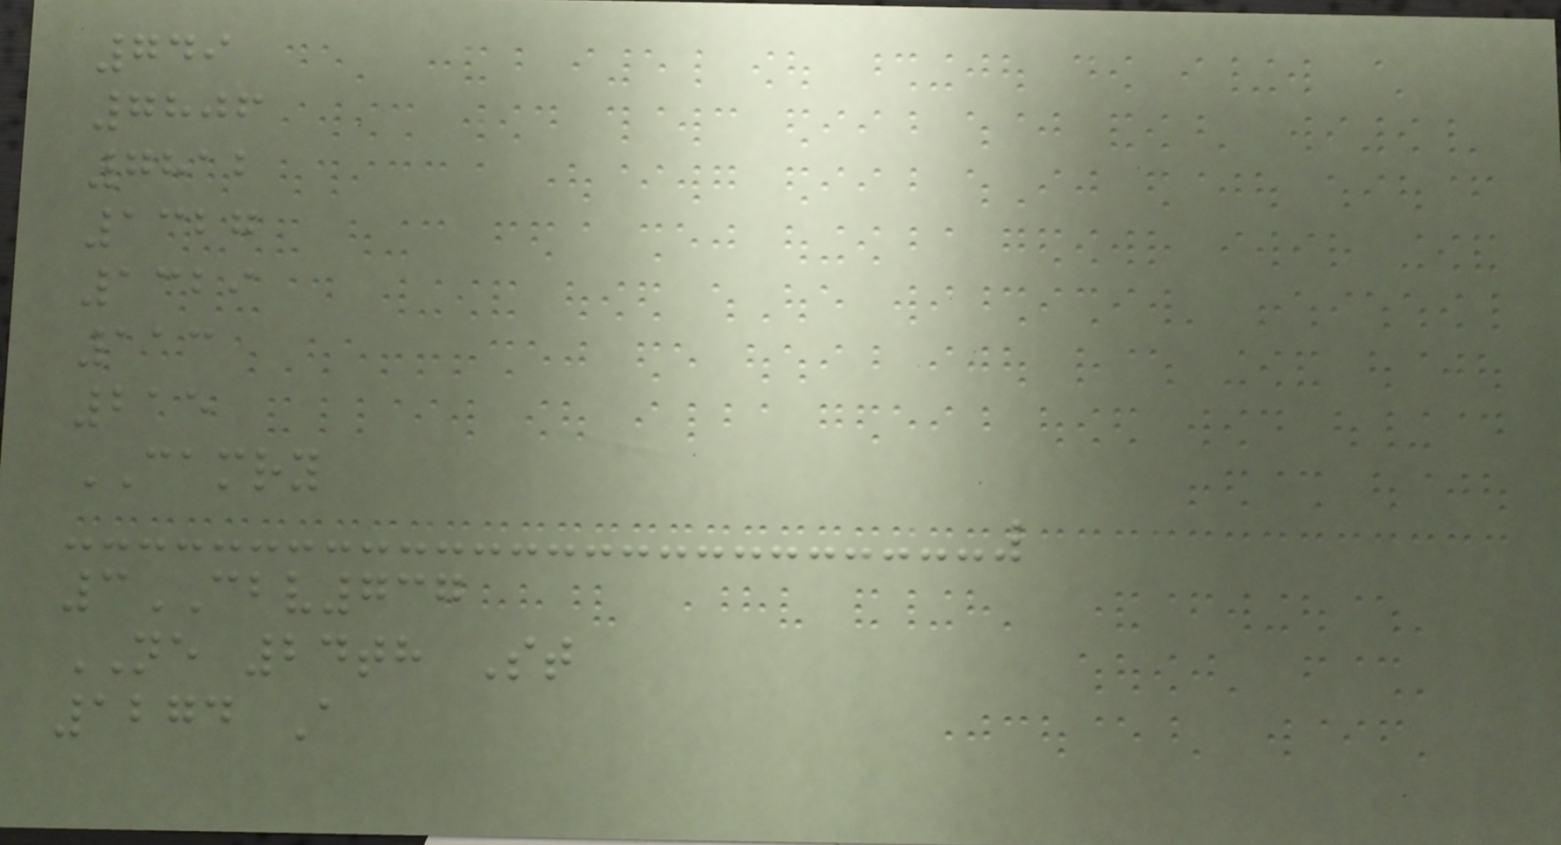749
7806
7812
1327
1329
113
215
CAMRY
3CBV737
NE 24th St
1274 A
